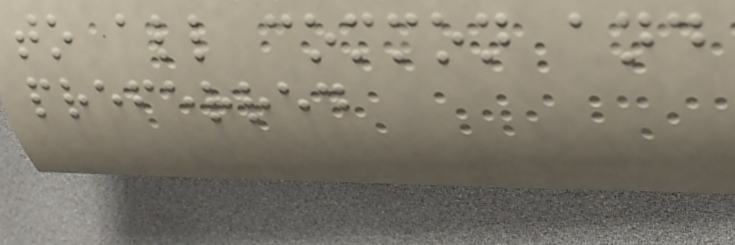to all common and
preferred
